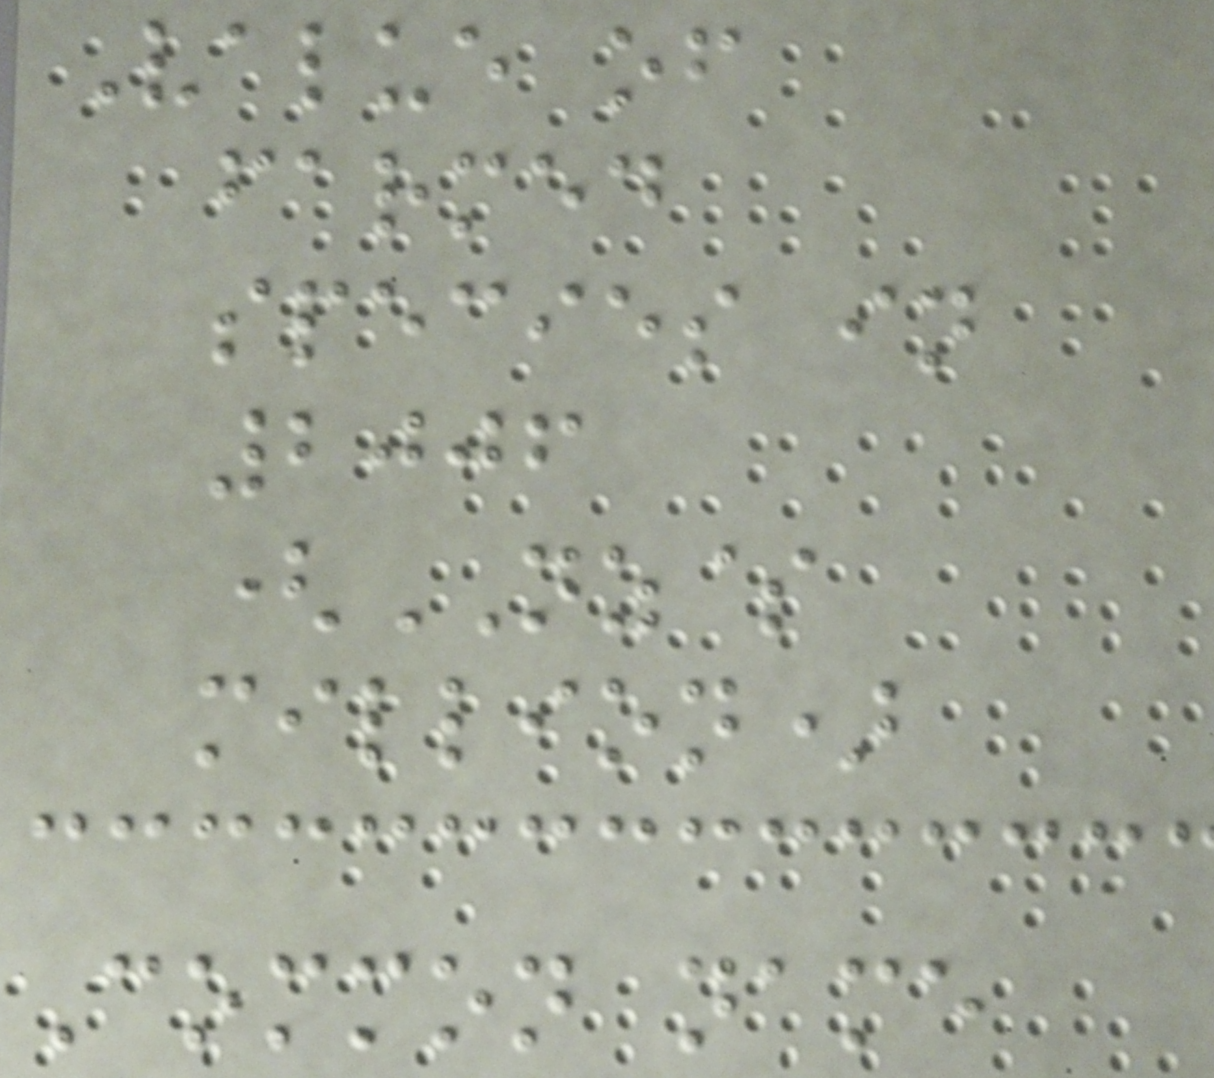Value of
farmed
species in
2006
(NZ$
million)
Common name
